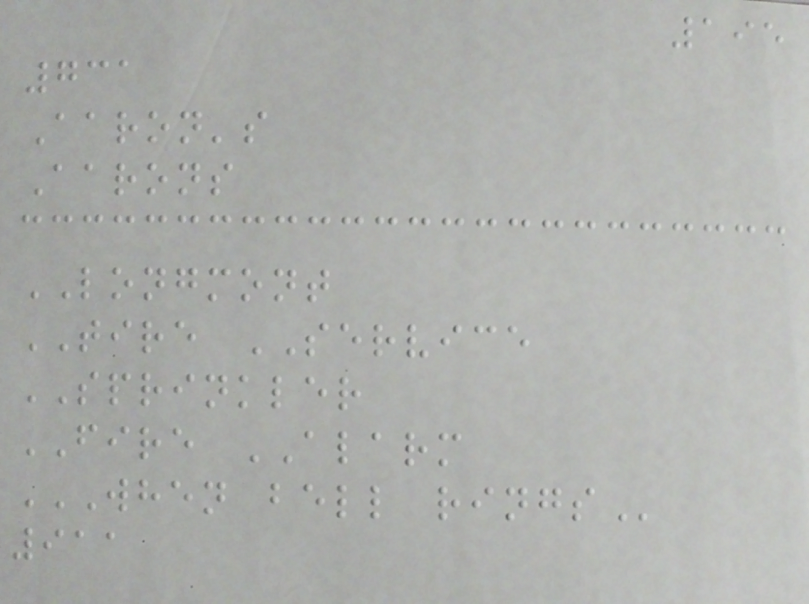195
731
Aaron's
Aarons
LONGMONT
TIRE SERVICE
SPRINKLER
FIRE ALARM
WHEN BELL RINGS
911
